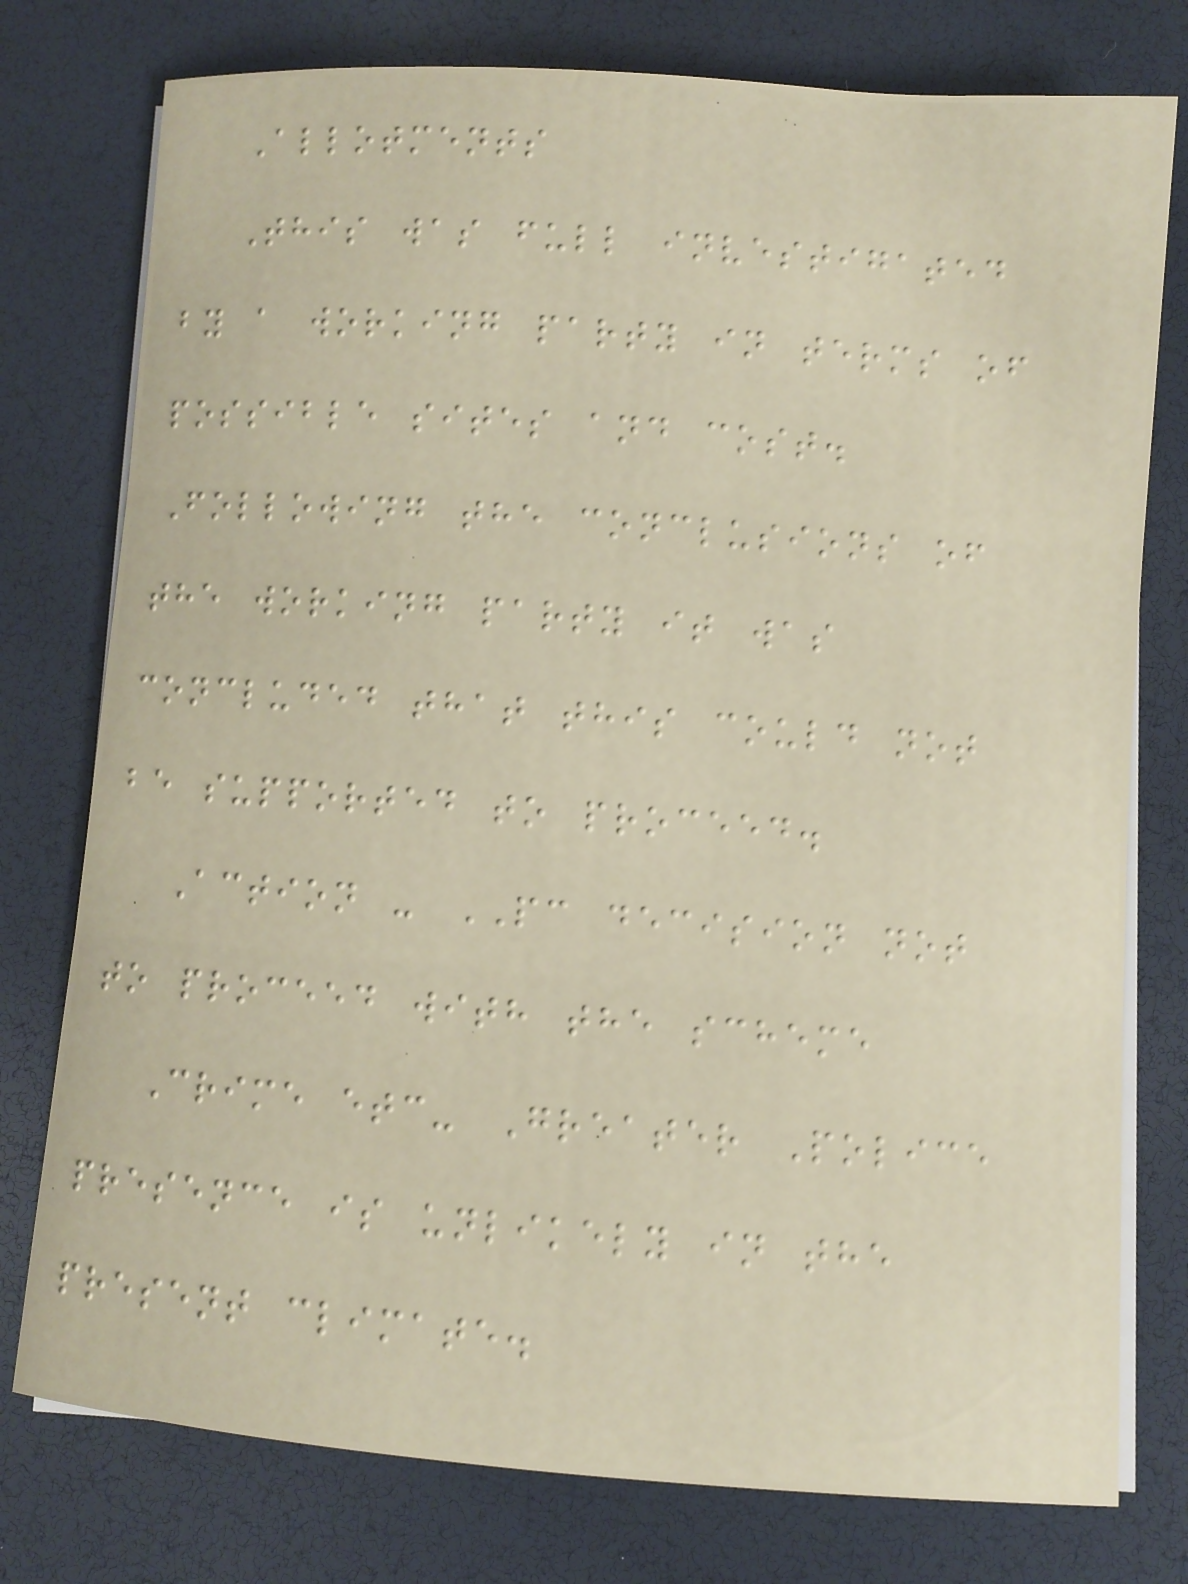Allotments
This was full investigated
by a working party in terms of
possible sites and cost.
Following the conclusions of
the working party it was
concluded that this could not
be supported to proceed.
Action - PC decision not
to proceed with the scheme
Crime etc- Greater Police
presence is unlikely in the
present climate.
